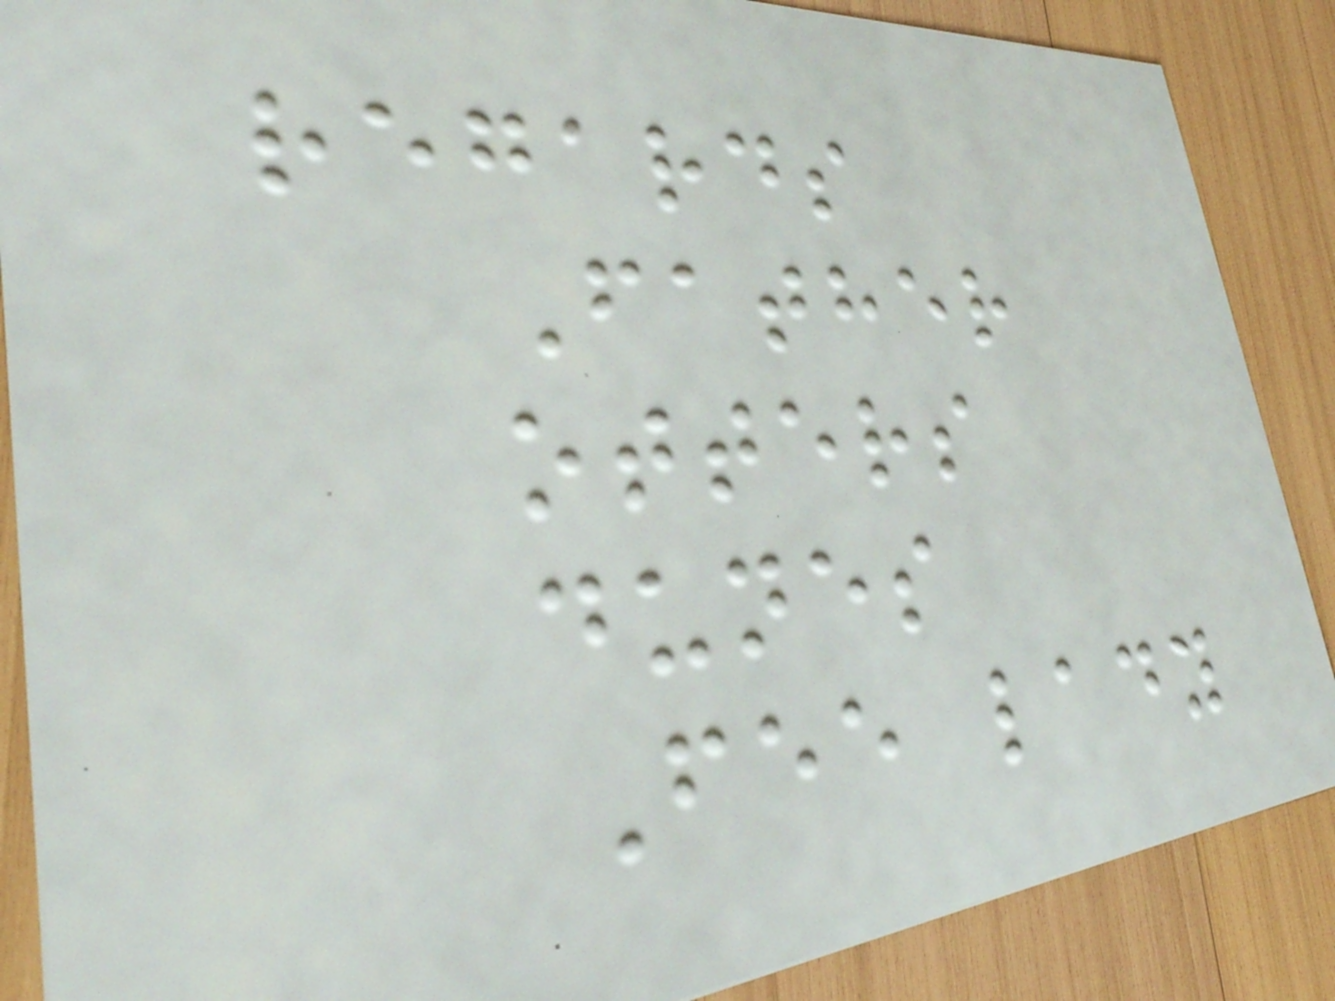regards
Father
otters
dunes
Fee lady
